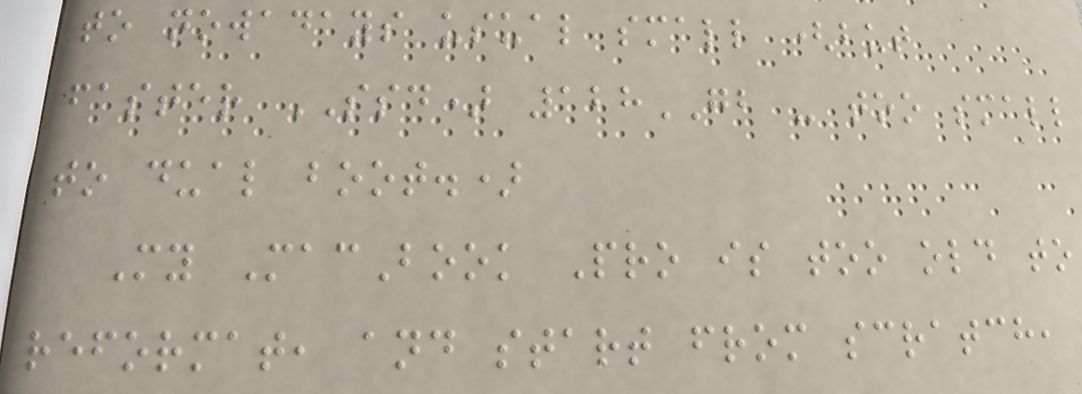to nowadays usual small (but
faster SSD) 128GB - too small
to dual boot.)
My MacBook Pro is too old to
reformat, and start from scratch,
